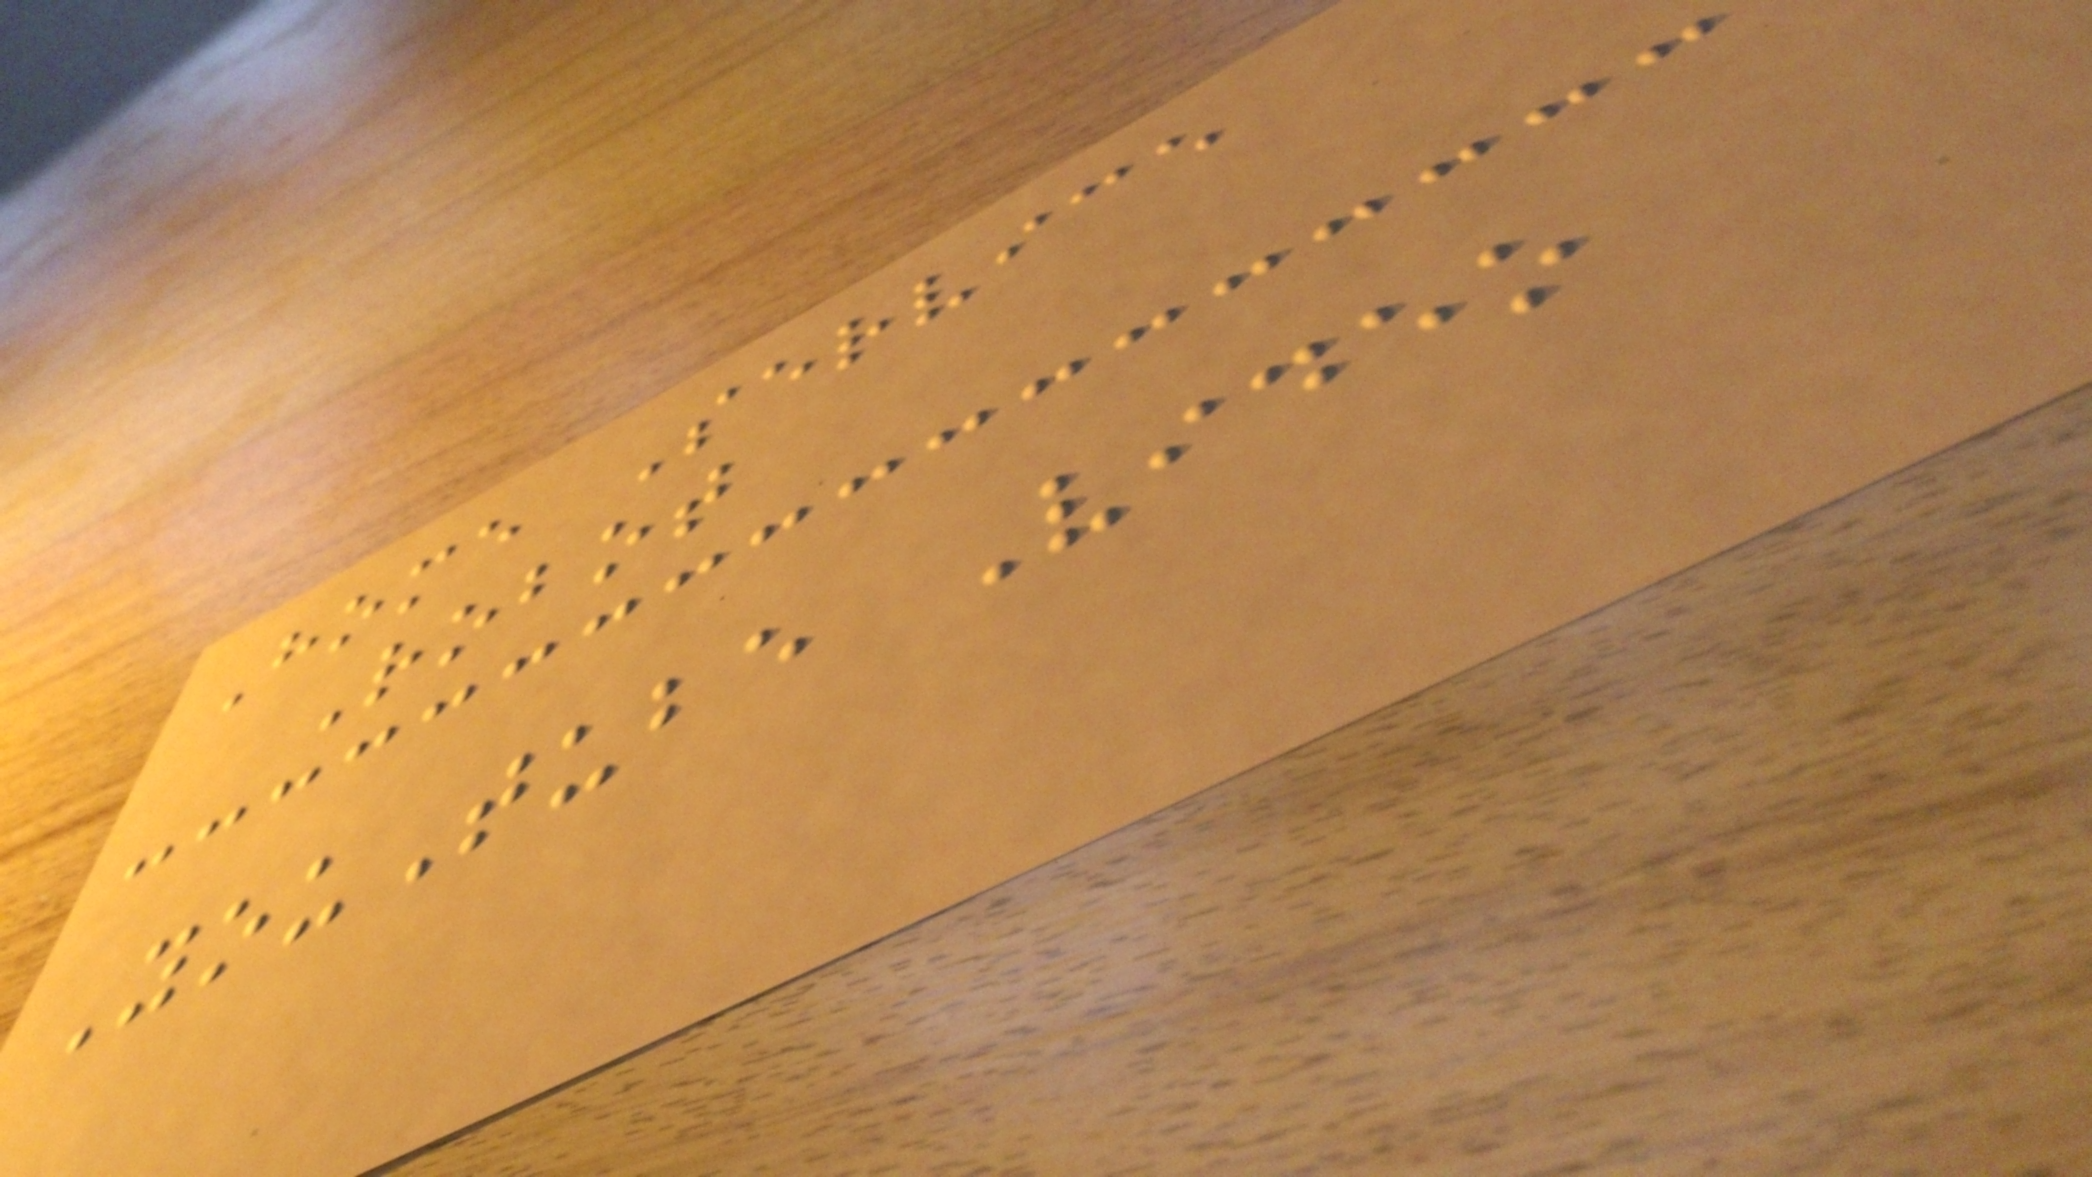Home Service
Robot
YouTube Video
